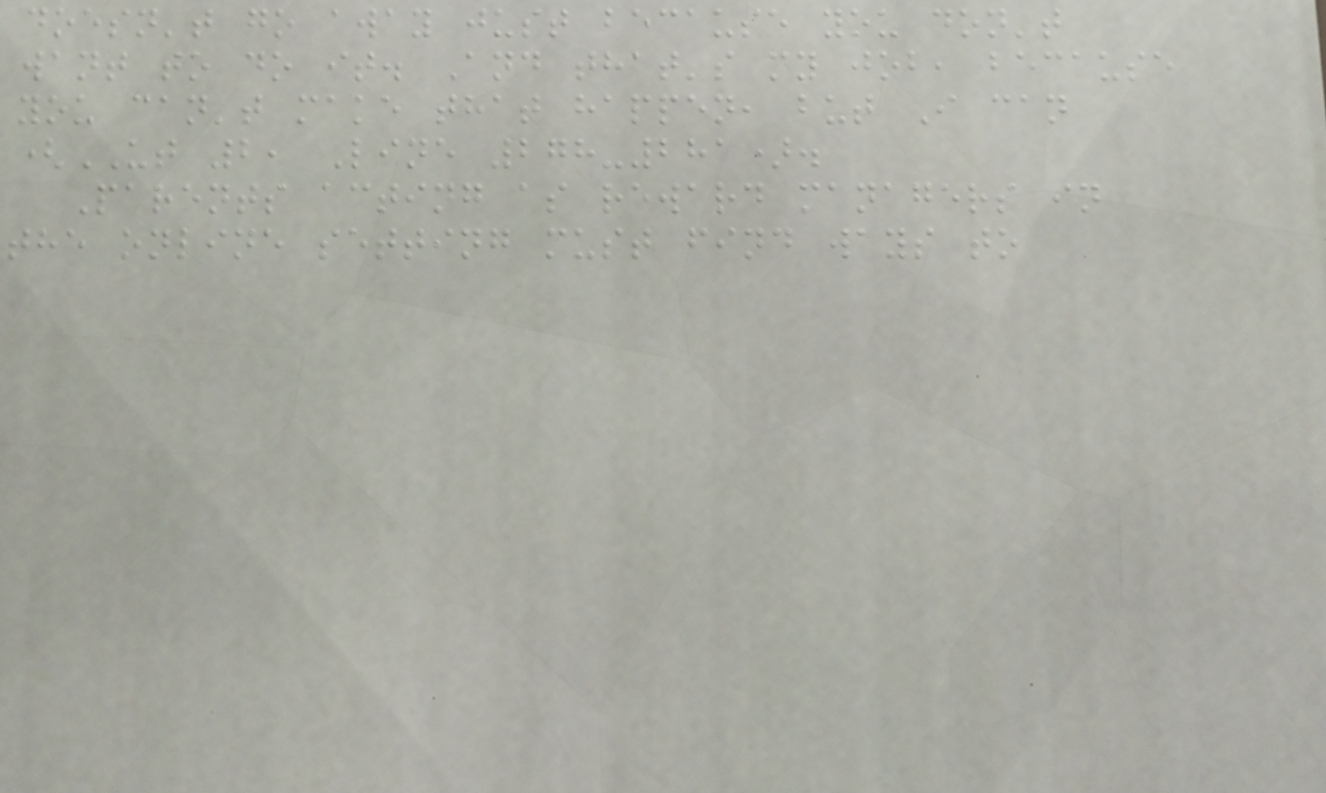doesn't go away just because you don't
want to do it. And that's my job, because
you can't make that happen, but I can
(UT 2, Line 278-281).
Parents acting as reward managers in
the online setting must find ways to
